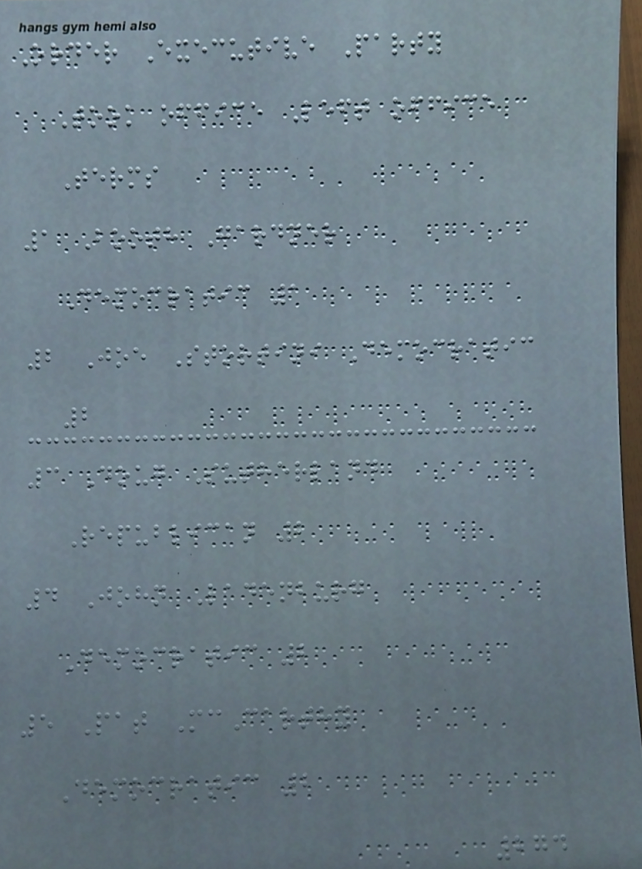Order Executive Party
Took office Left office
Terms
1 Booth Gardner
Democratic 1
2 Joe Stortini Democratic
2
3 Doug Sutherland
Republican 2
4 John Ladenburg
Democratic 2
5 Pat McCarthy
Democratic 2
274
